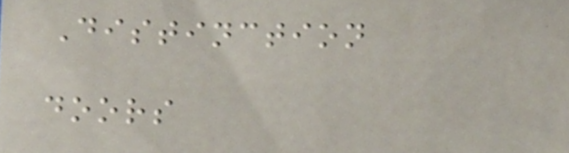Distinction
doors
